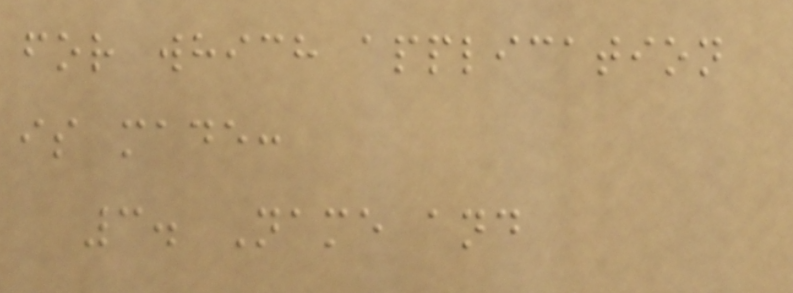for which application
is made:
3. Name and
